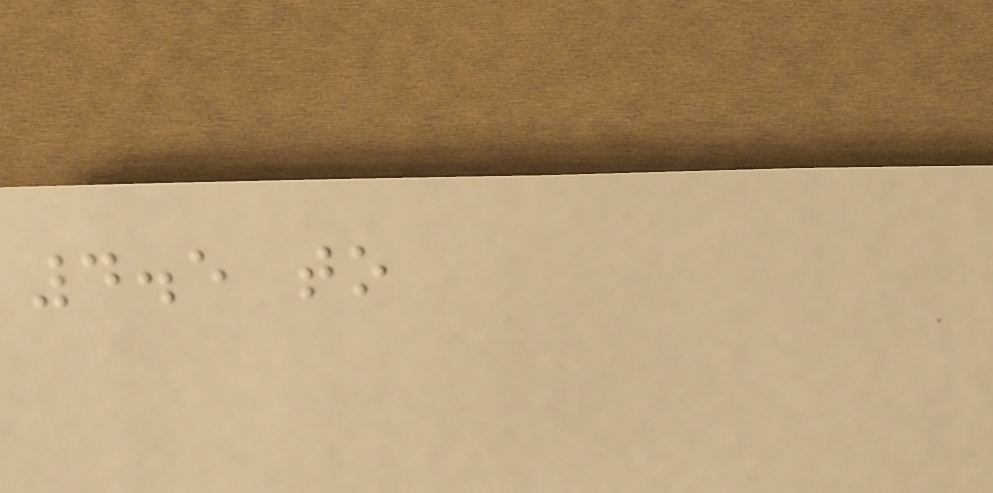4.5 to
